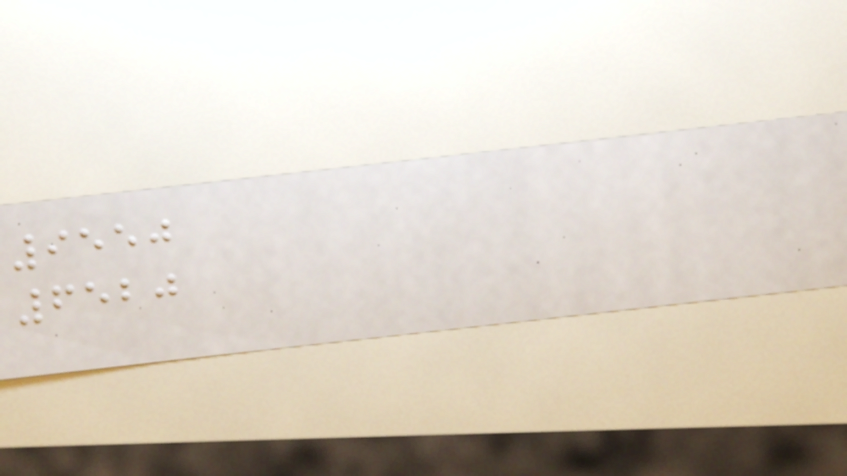9550
6520
